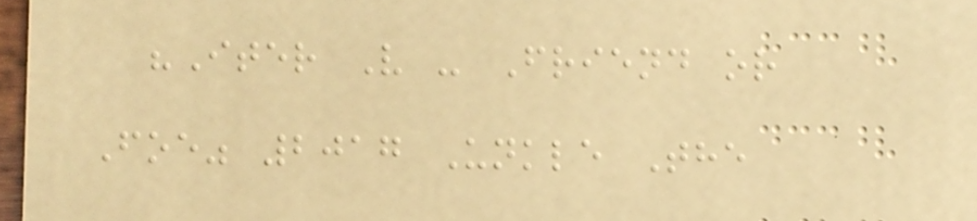"Iter V - Friend or
Foe" 2017 Unkle The
